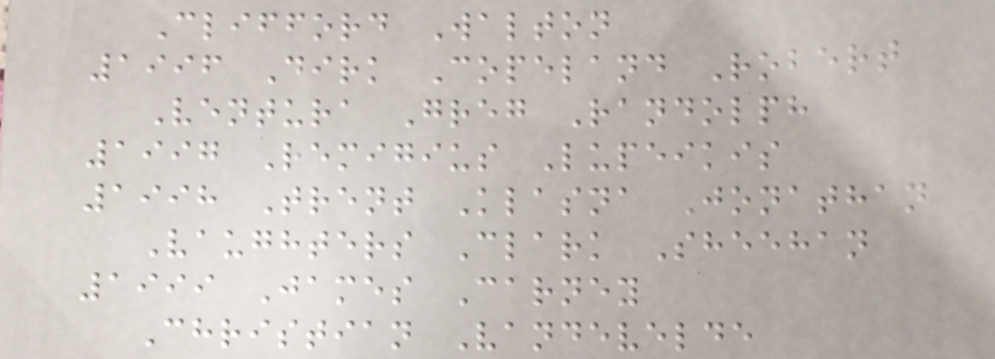Clifford Walton
1996 Dirk Copeland Robert
Ventura Greg Randolph
1997 Remigius Lupeikis
1998 Trent Klasna Jonathan
Vaughters Clark Sheehan
1999 James Carney
Christian Vandevelde
